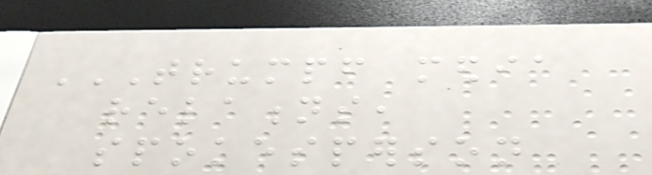TRUMPF MEDIA
RELATIONS,
SPOKESPERSON
